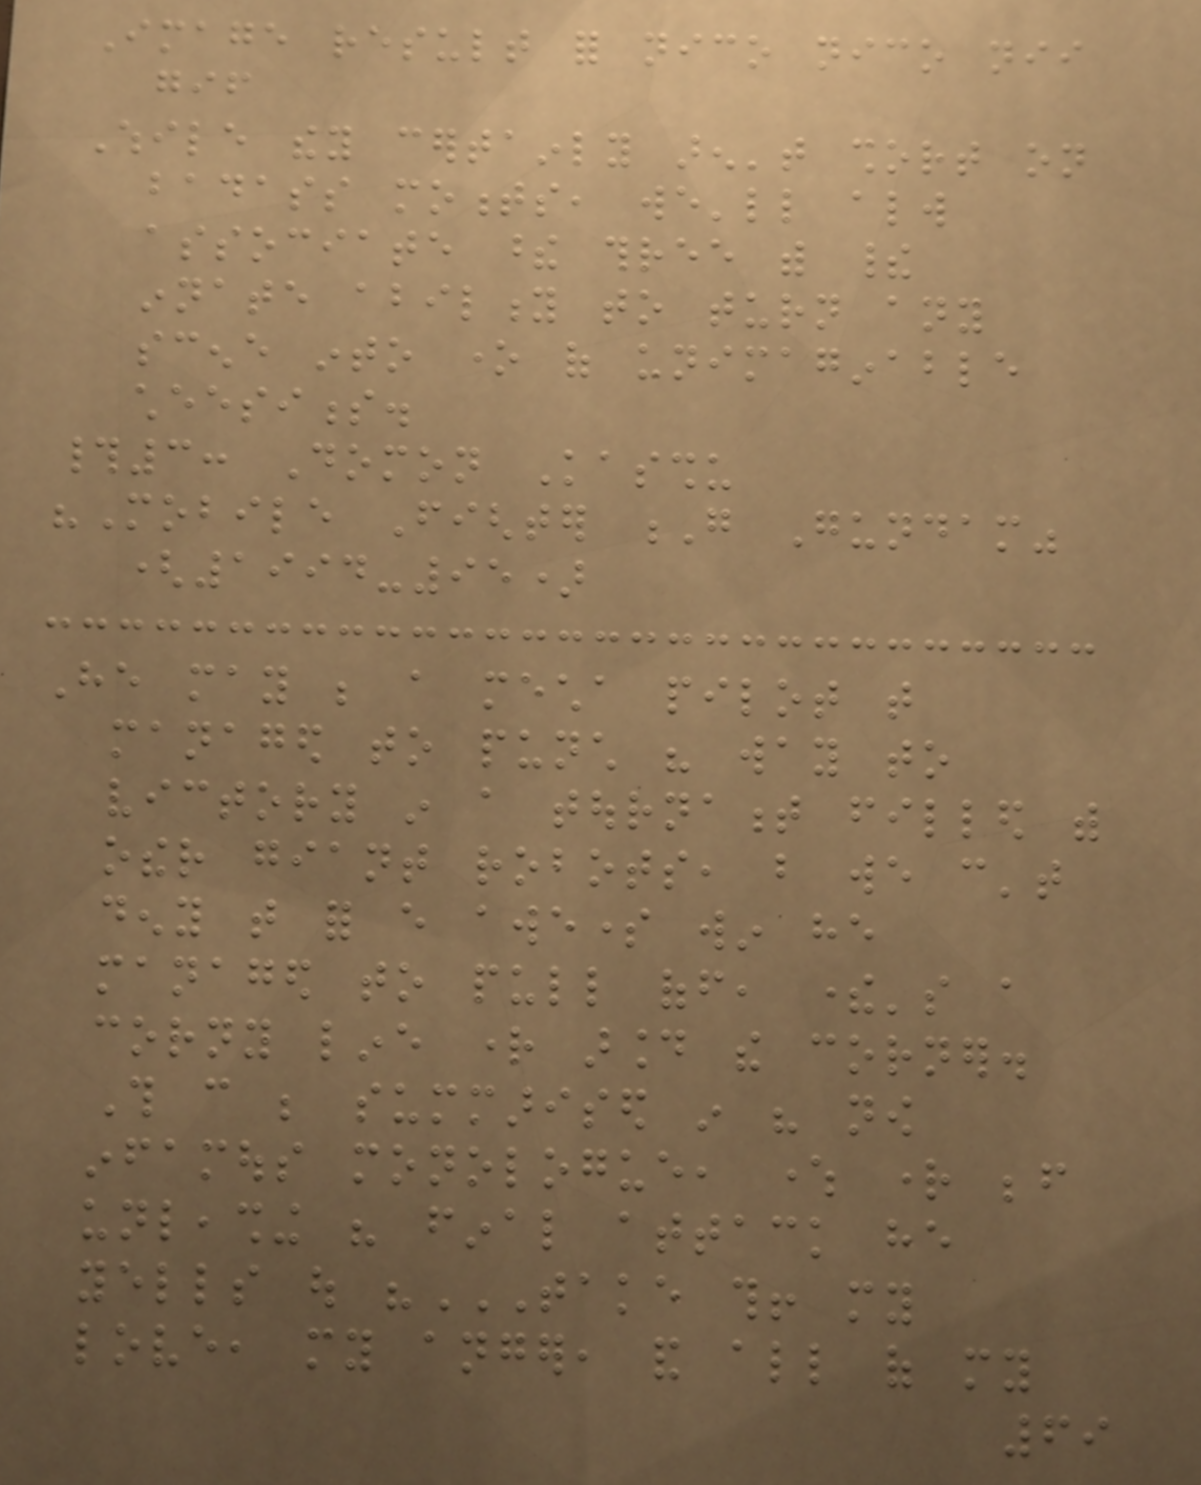Image result for nico nico nii
gif
While they certainly aren't short on
badass moments, we'll always
associate these three with their
innate ability to turn any
scene into one of unimaginable
cheesiness.
#3: Domon Kasshu
"Mobile Fighter G Gundam"
(1994-95)
He may be a mecha pilot that
managed to punch his way to
victory in a tournament filled with
other giant robots, but we can't
deny that for every awesome win he
managed to pull off, there's a
corny line right around the corner.
This can be summarised in his now
infamous monologue, where right before
unleashing his final attack he
yells out "TAKE THIS! MY
LOVE, MY ANGER, AND ALL OF MY
69
